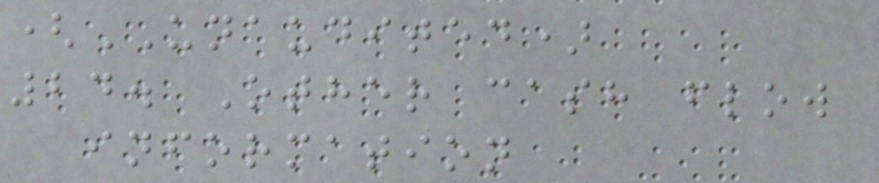(UNAUDITED)
24. Other cash flow
information
